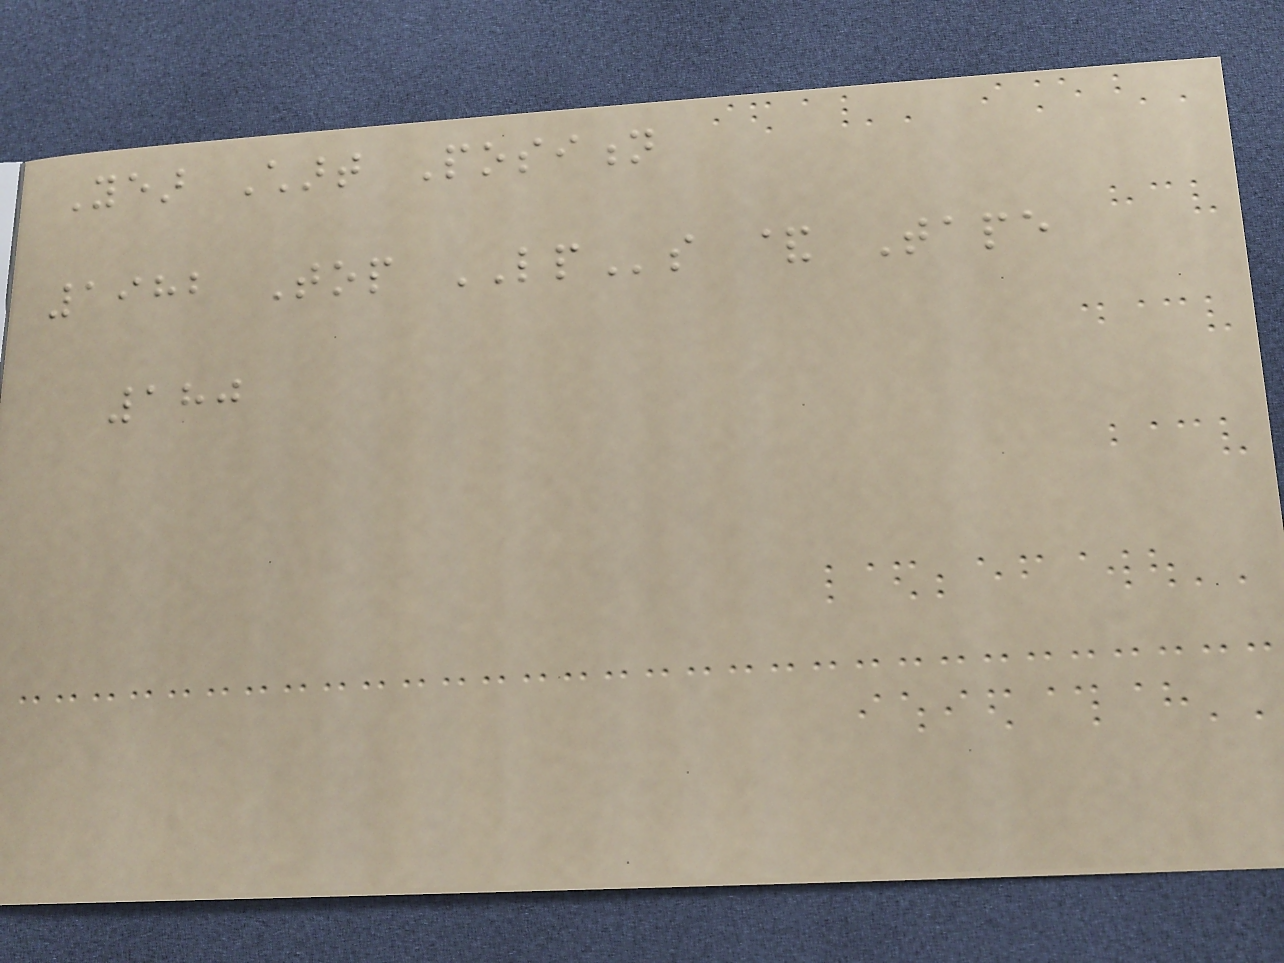Year Chart Position
1982 Top LPs & Tape
180
